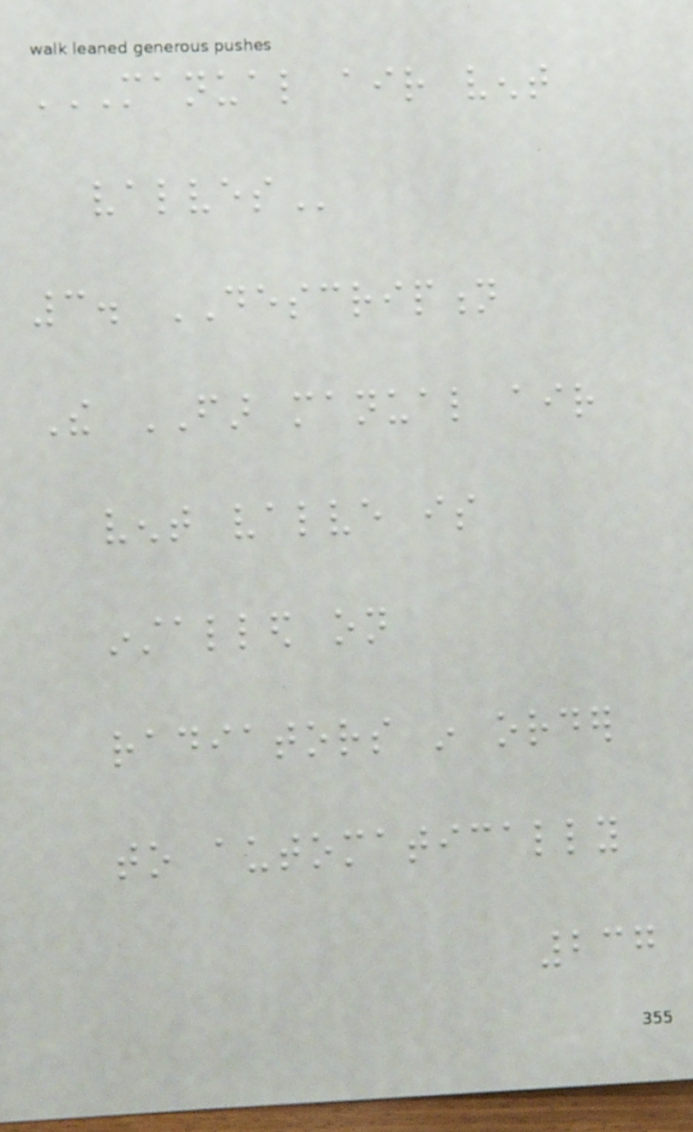MANUAL AIR VENT
VALVES
3. DESCRIPTION
The FAR manual air
vent valve is
installed on
radiators in order
to automatically
237
